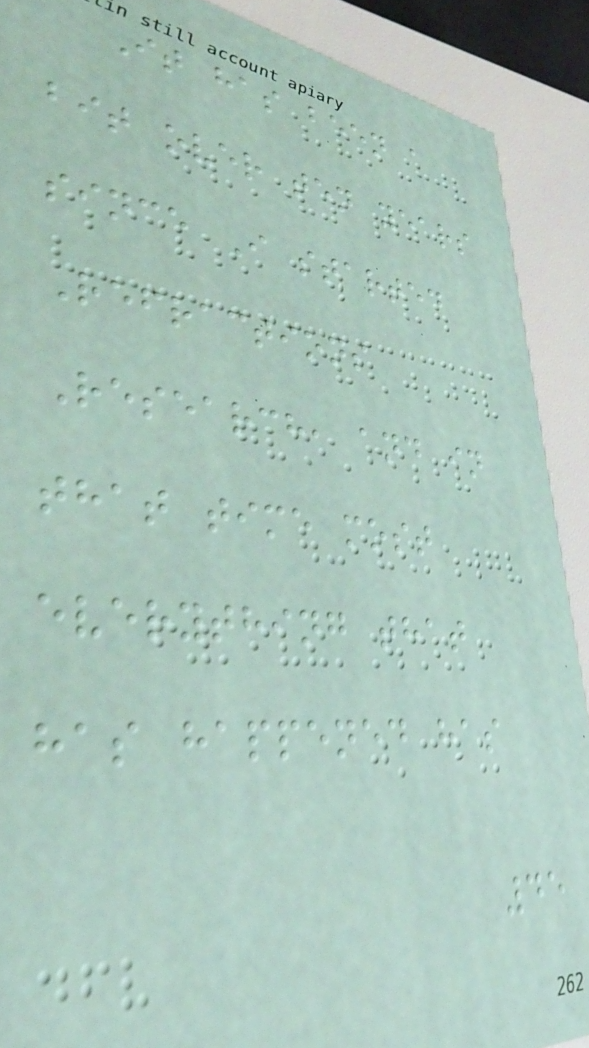It has been a
bit over ten years
since I started
Refractions
Research, and in
that time most
everything that
has happened has
45
